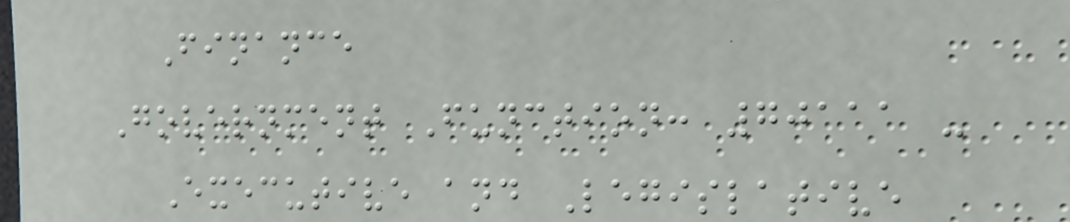Finance
Government Function: 70111 -
Executive and Legislative
